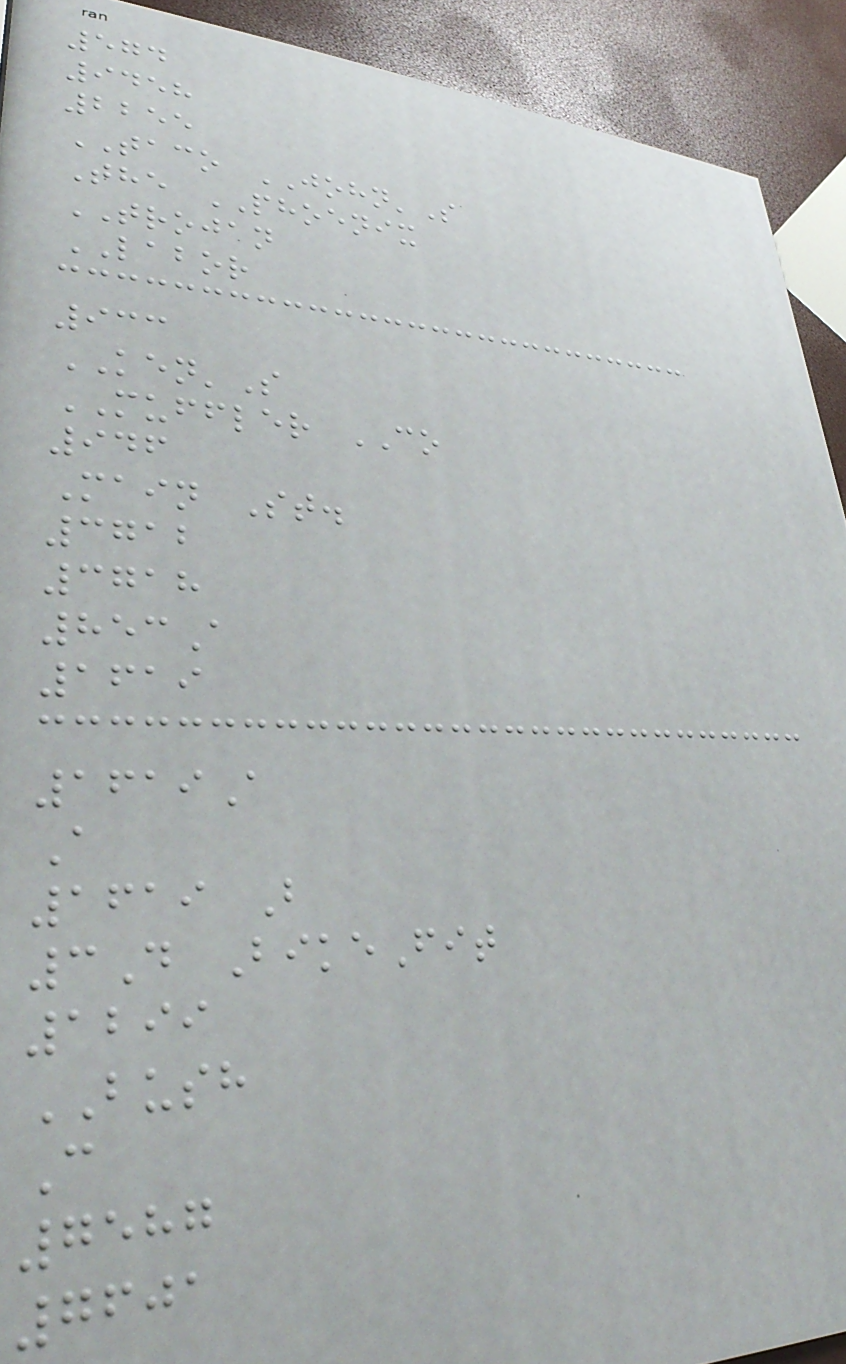574
9458
2255
TACO JOHN'S
The PHOENIX
TROJAN
LABOR
933
KEN'S
MUFFLER CO
946
Main St.
3712
3718
853A
1619
1619A
A
1619 B
3D BikeFit
1299
BUSH
C
7587
7601
